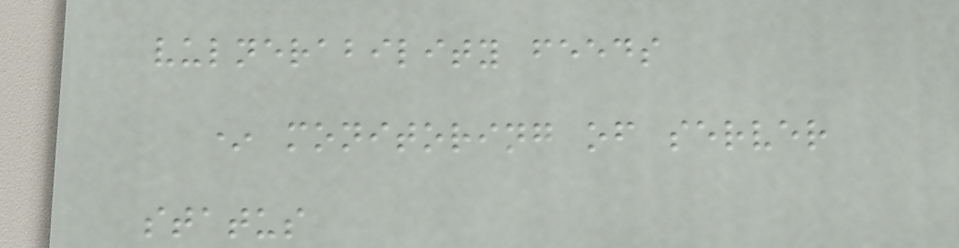vulnerability feeds
* monitoring of server
status
